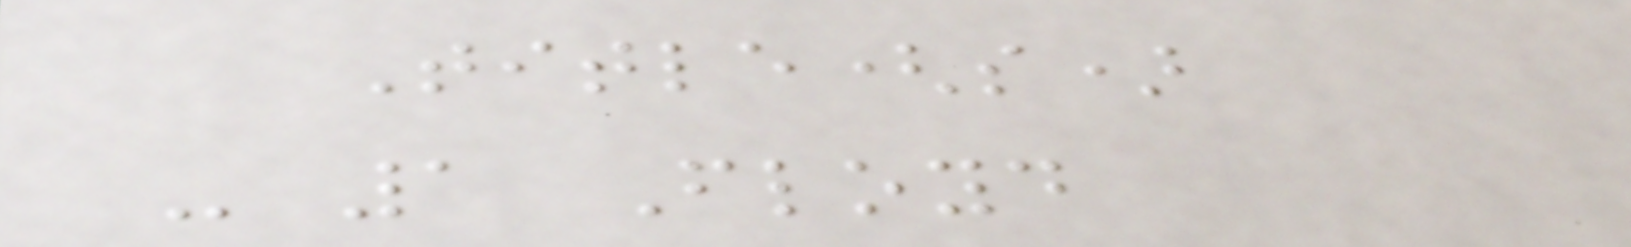Title(s)
- 1 Floyd
